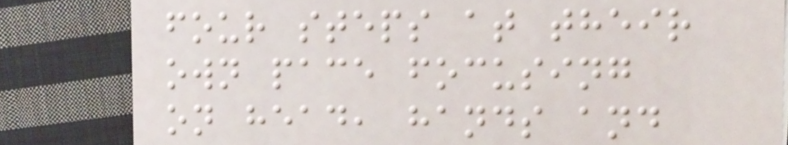four steps at their
own pace focusing
on head, hands and
